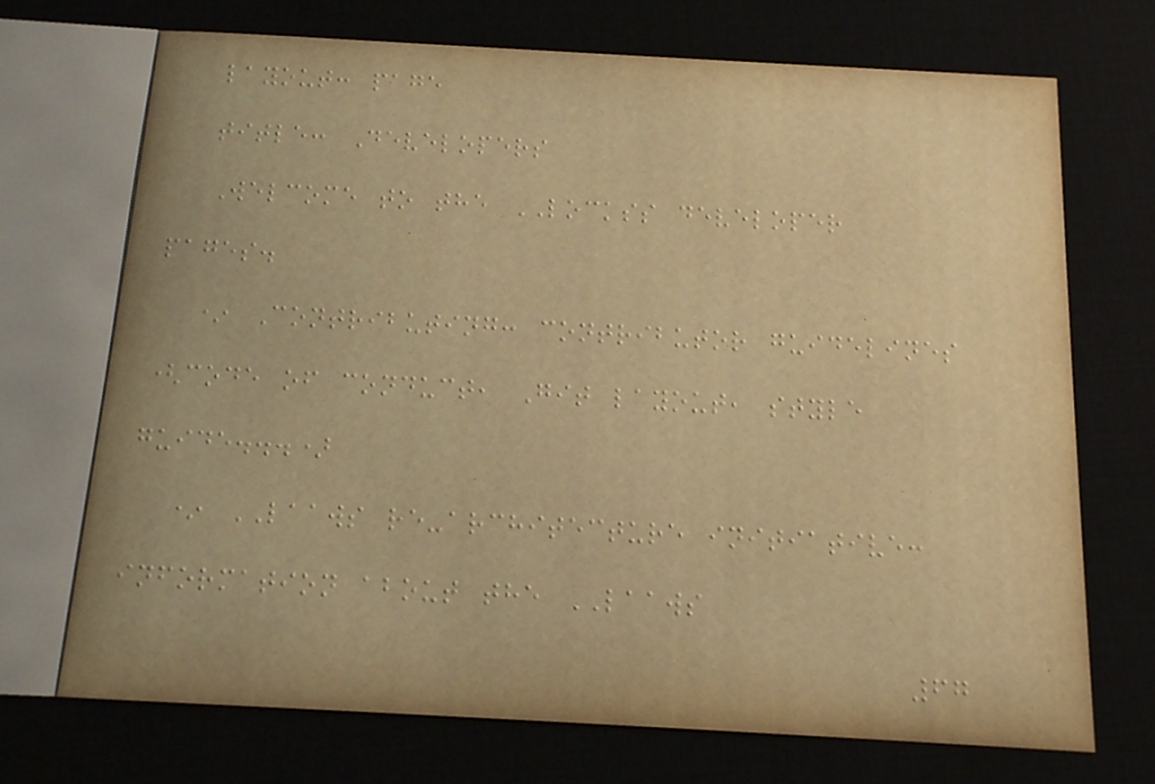layout: page
title: Developers
Welcome to the LOCKSS developer
pages.
* Contributing: contributor guidelines
(code of conduct, Git layout, style
guide...)
* LAAWS re-architecture initiative:
information about the LAAWS
67
